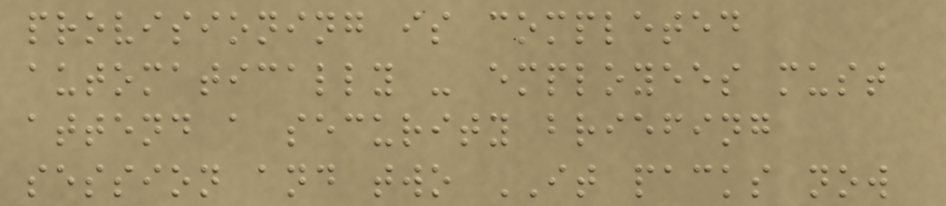provisioning is completed
automatically - employees must
attend a security briefing
session and two IT packs now
